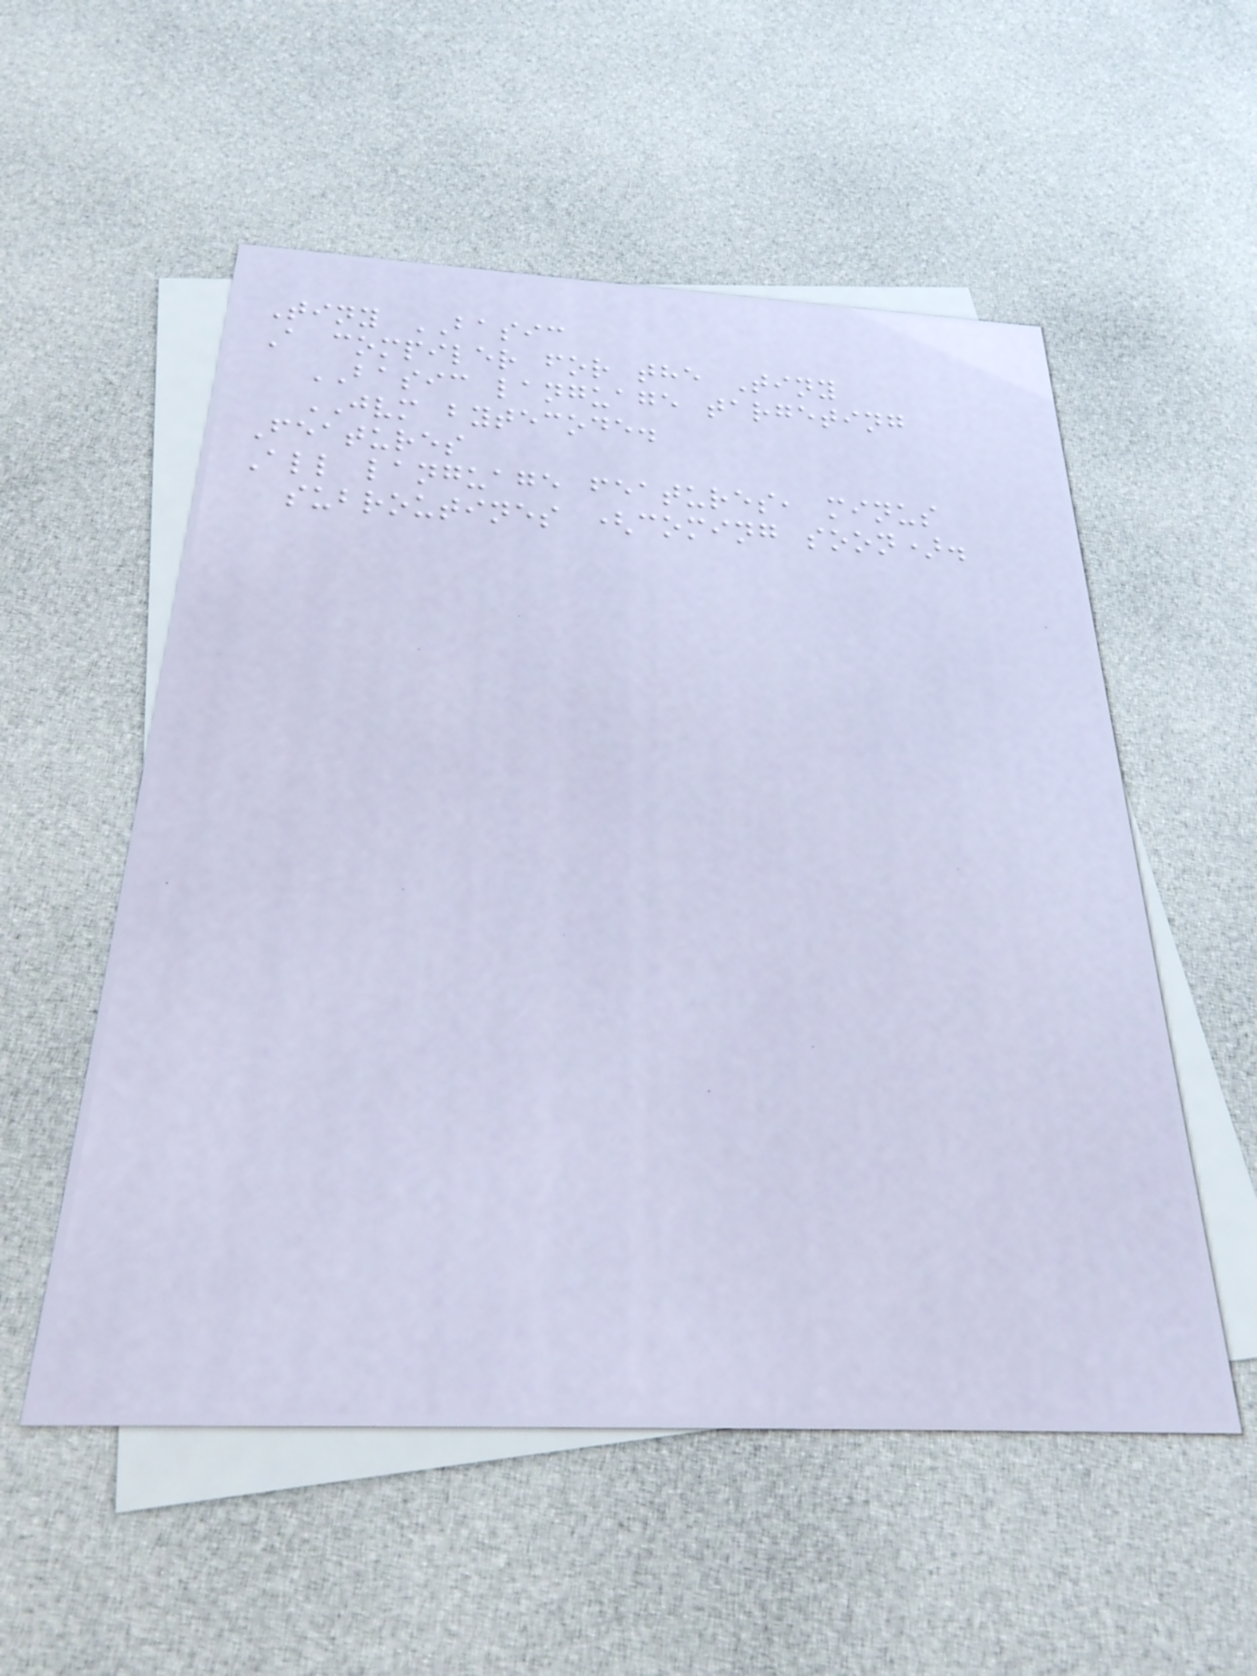Tiny BASIC
A compiler for the Tiny
BASIC language targeting
JVM bytecode.
Features
All language features, minus
subroutines (coming soon).
